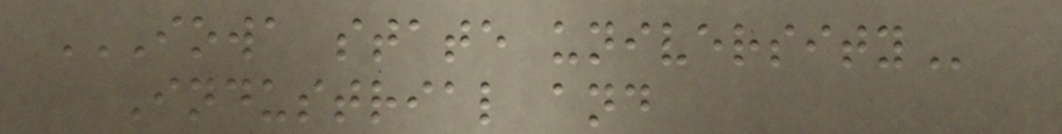IOWA STATE UNIVERSITY
Industrial and
